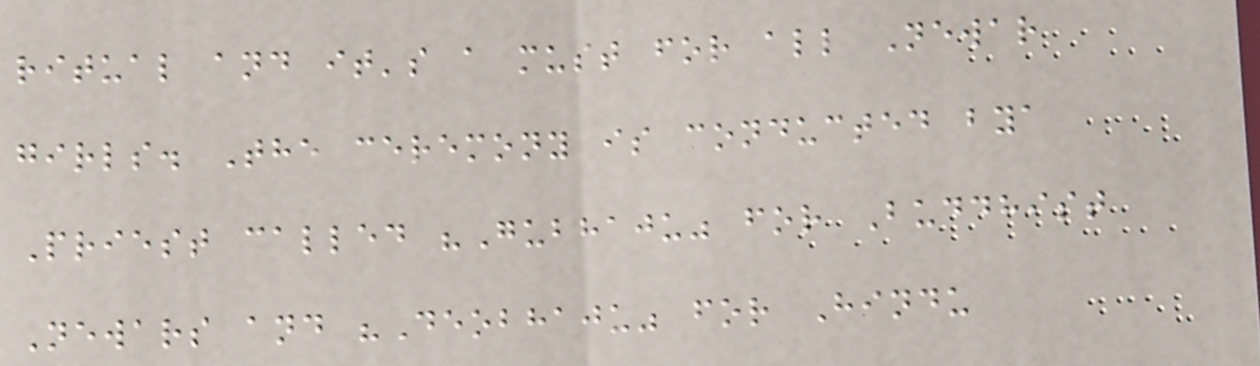ritual and it's a must for all Newar
girls. The ceremony is conducted bya
Priest called "Gubhaju" for Buddhist
Newars and "Deobhaju" for Hindu
